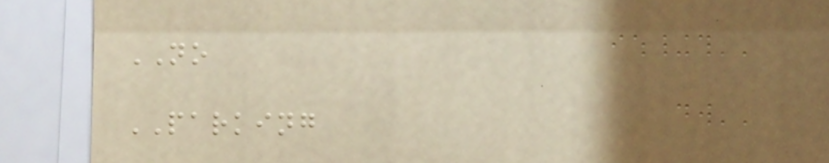NO
PARKING
